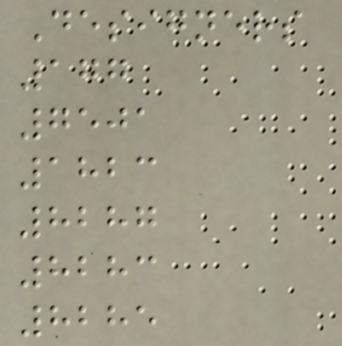Designers
177
7501
1823
8287
8283
8285
